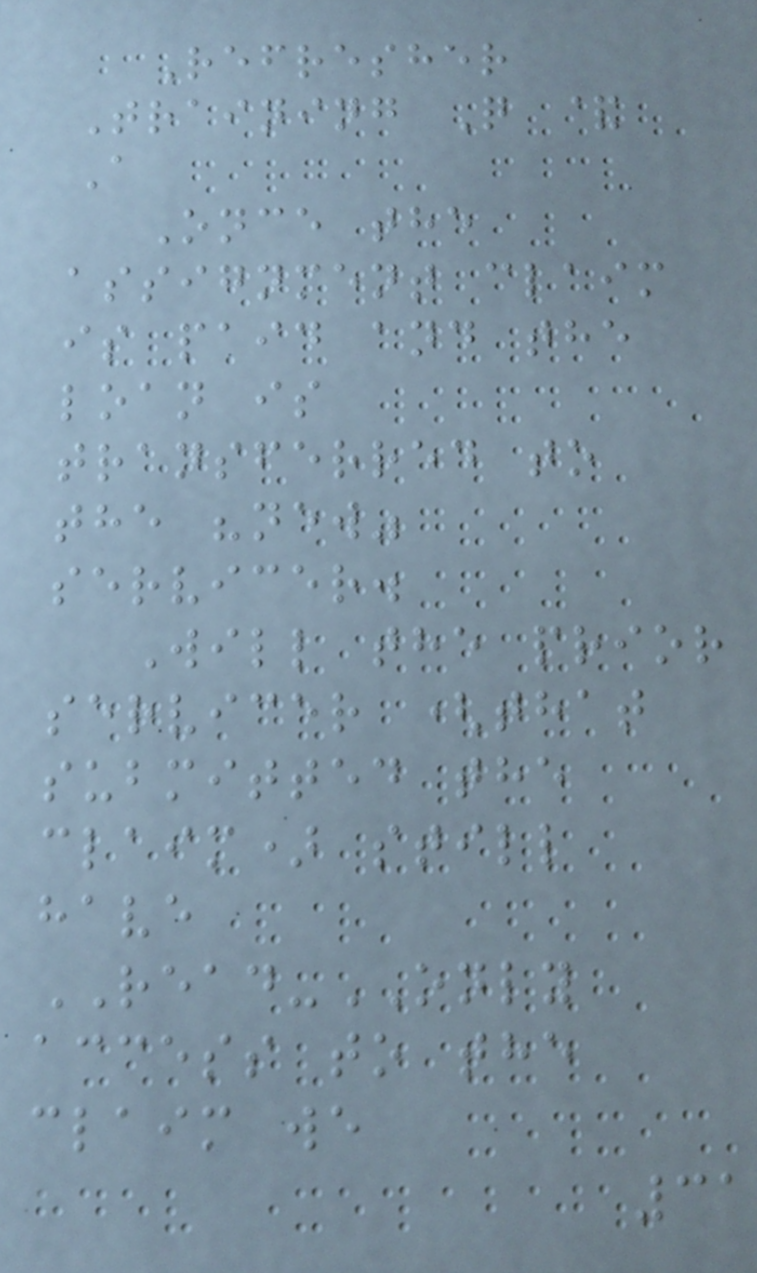Refresher
Training Q &
A
Once the
assignment claim
is paid and the
loan is
transferred to
the "new"
servicer.
Will the prior
servicer (that
submitted the
claim) still
have
READ-ONLY
access to the
claim we
31
